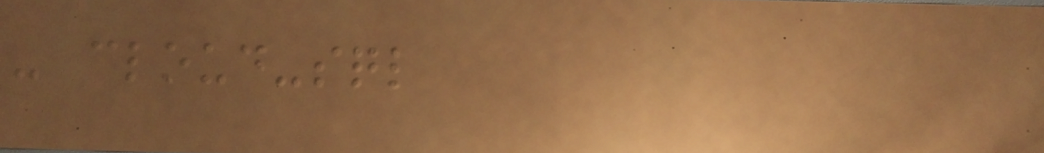- cloud-sql
